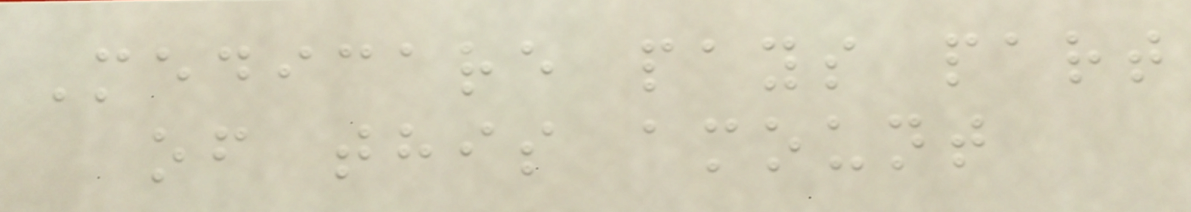Medicare pays part
of this amount
